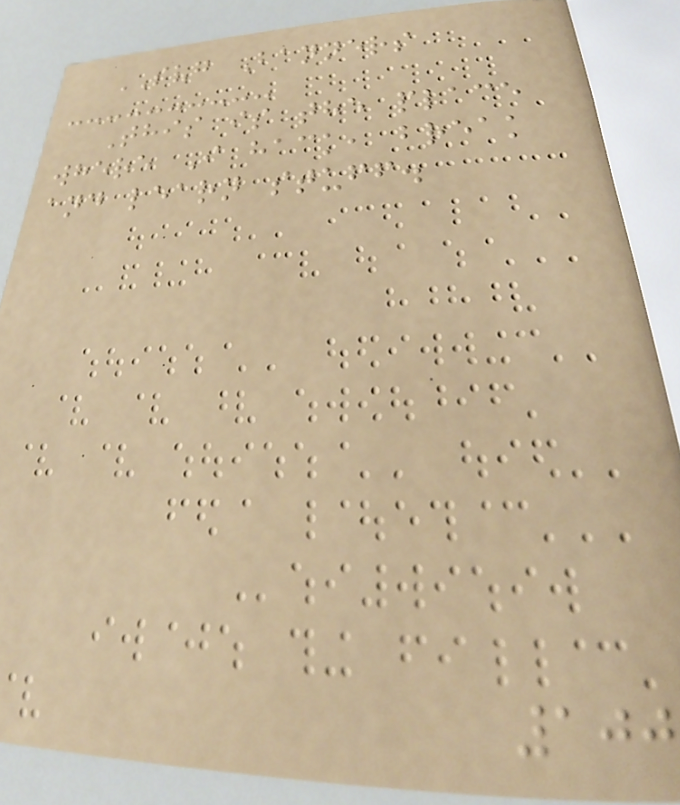SVG Banners
This is the place
where I hack, break
and learn stuff.
100
